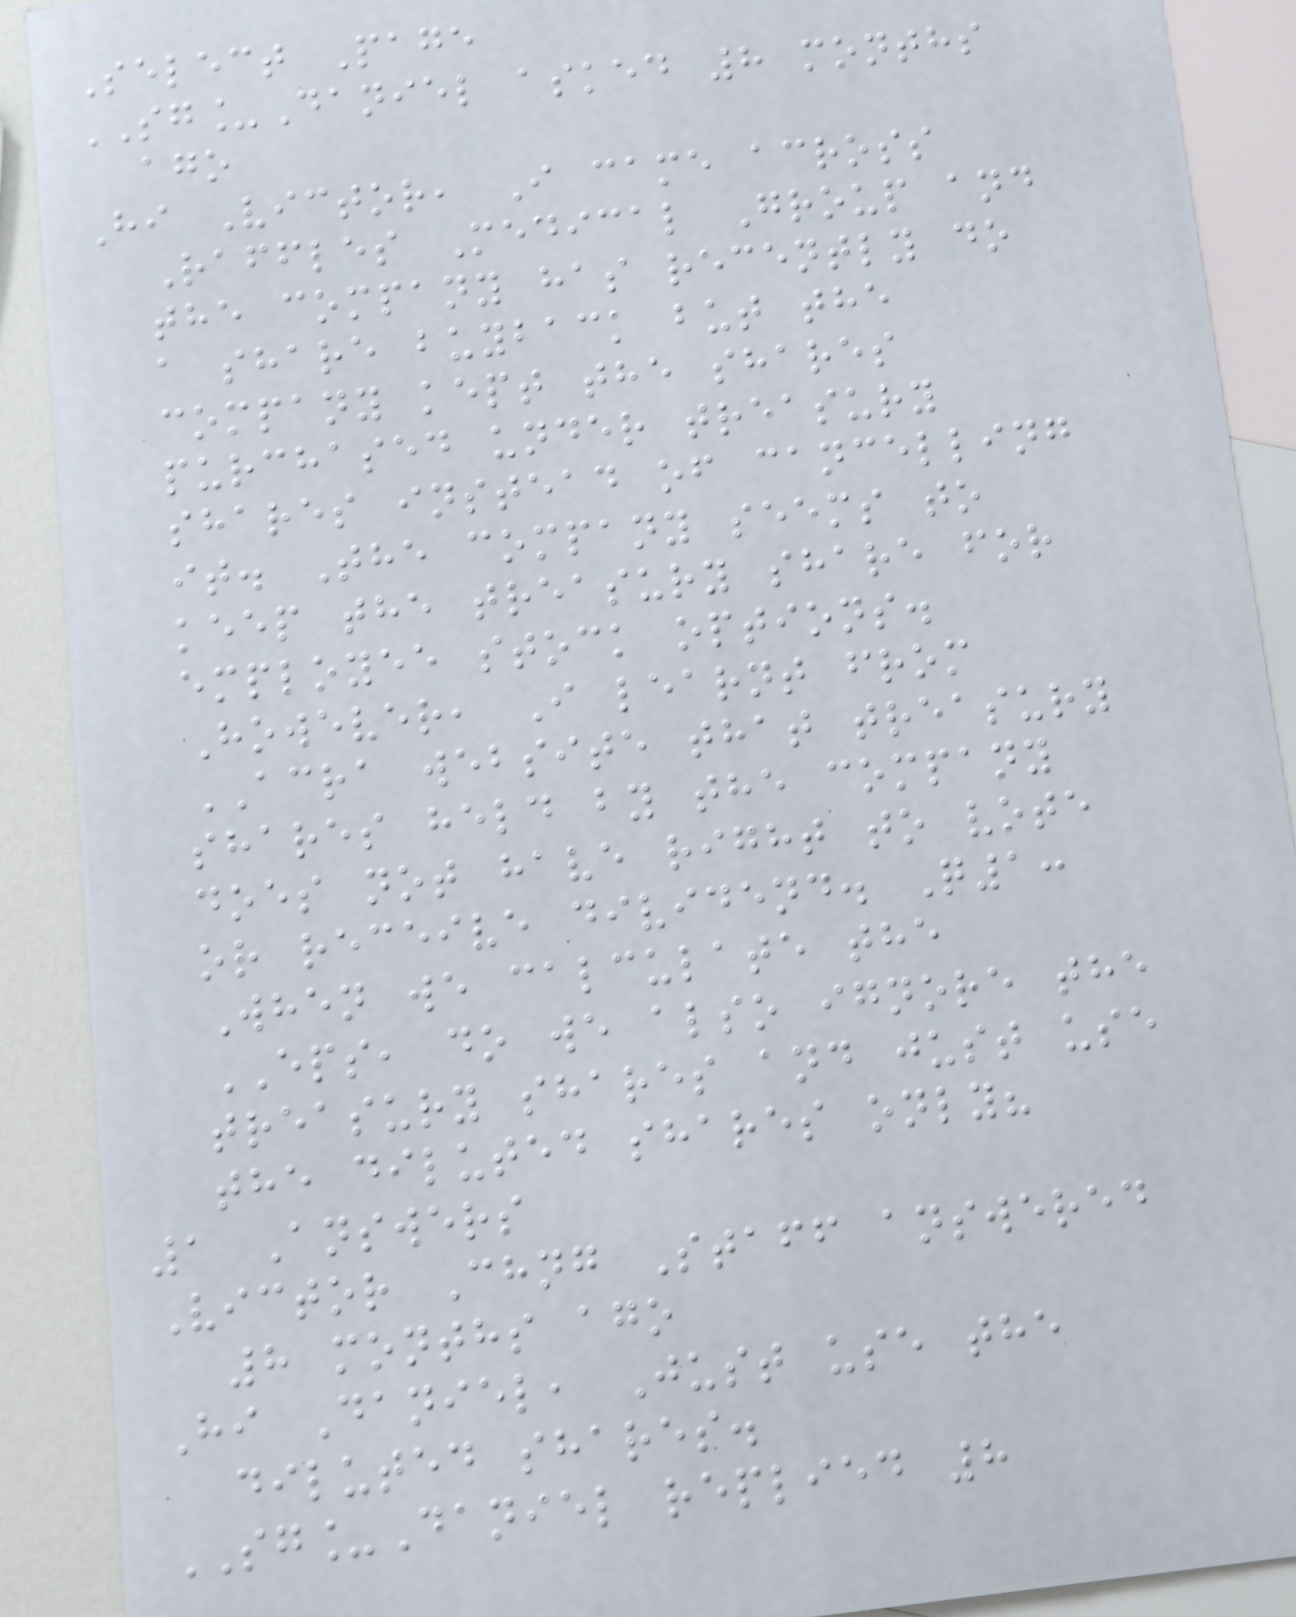Select Page
SG_Daniel asked 8 months
ago
Hi Victor, I came across
Raffles Medical Group and
the company has recently do
a share buyback but the
company kept the shares
purchased under treasury
shares instead of cancelling
it. The company seems to
keep the treasury share for
employee stock options.
However, I learnt from
ACRA website that treasury
shares held by the company
does not have right to vote
or receive dividend. Q1:
When we calculate the
EPS, do we also ignore the
treasury shares and just use
the diluted shares only?
1 Answers
Victor Chng Staff answered
8 months ago
Hi Daniel, Just use the
diluted shares.
SG_Daniel replied 8
